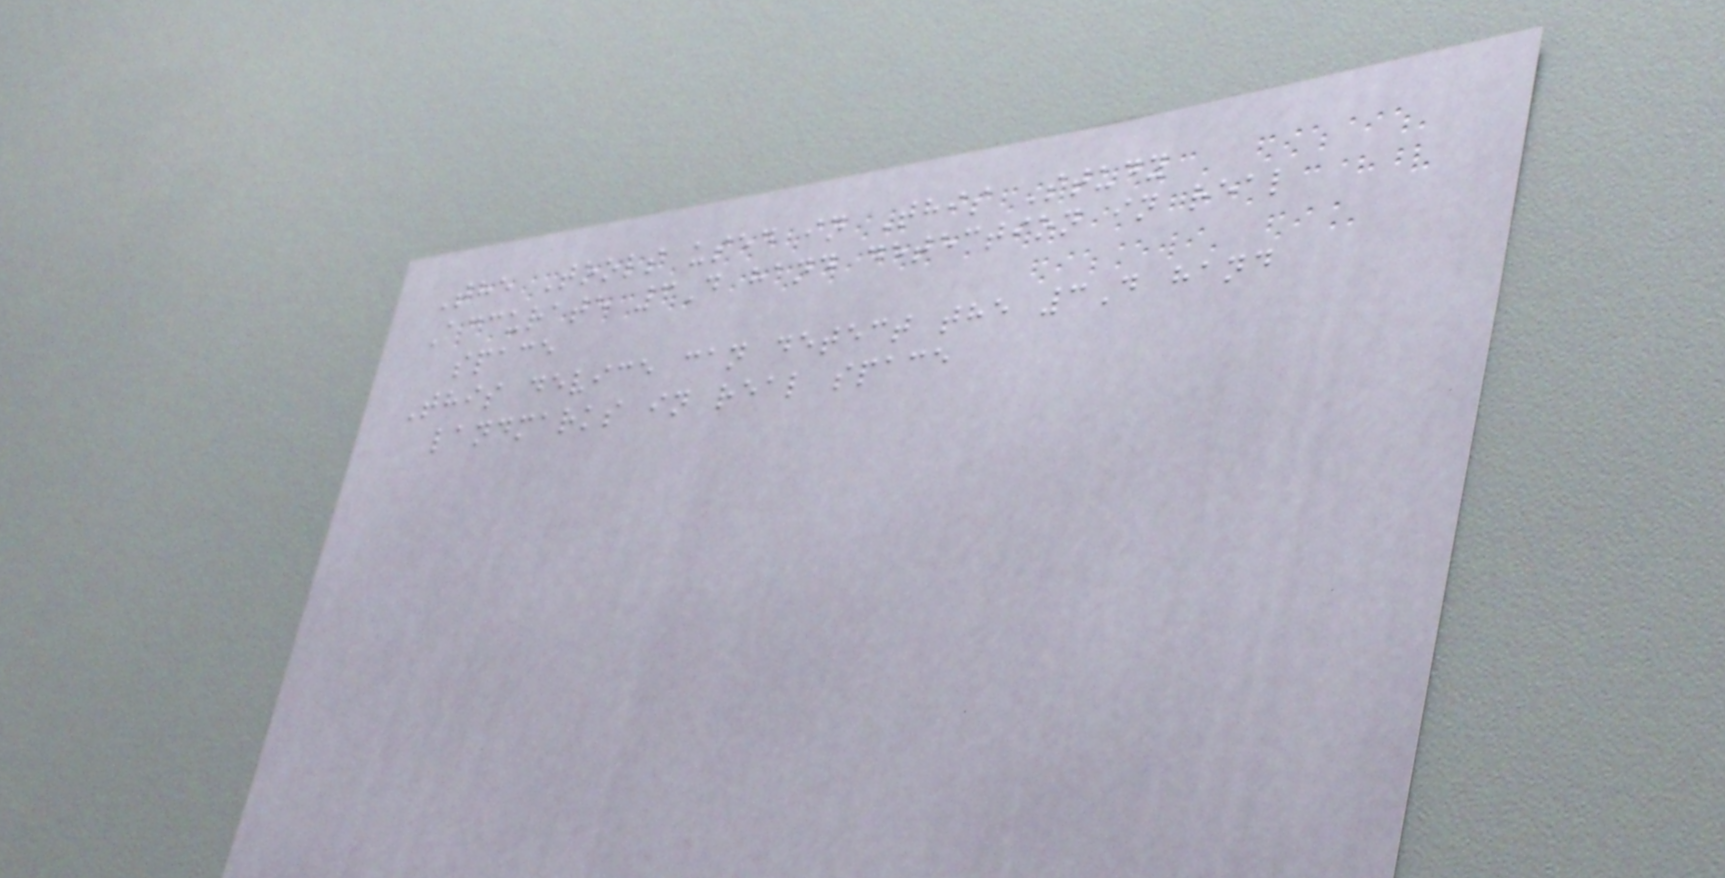The Tools used in This Study
Accurate 3D hand detection in real
space
This device can detect the 3D hand
landmarks in real space
